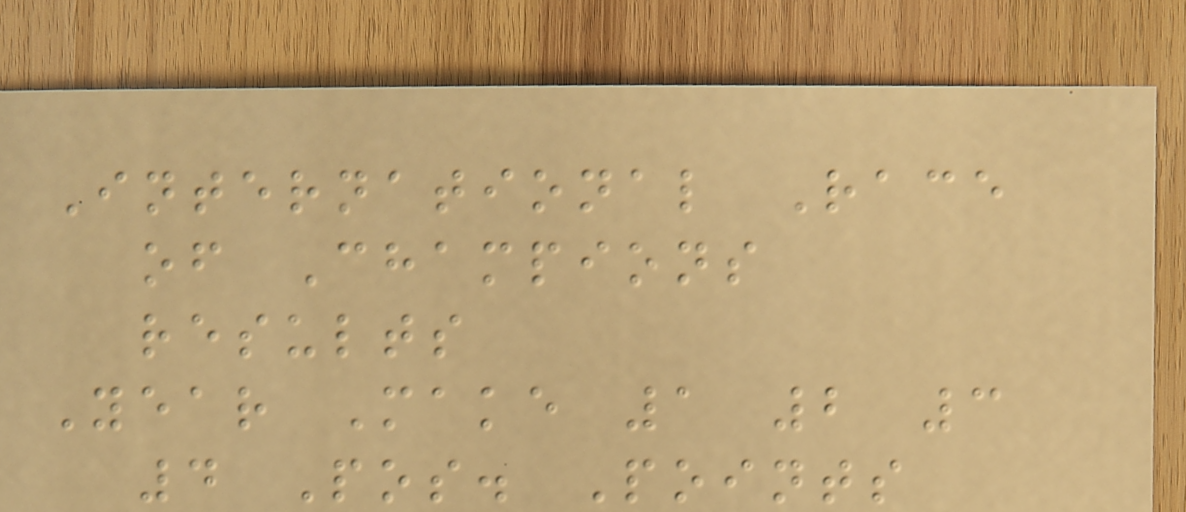International Race
of Champions
results
Year Make 1 2 3
4 Pos. Points
